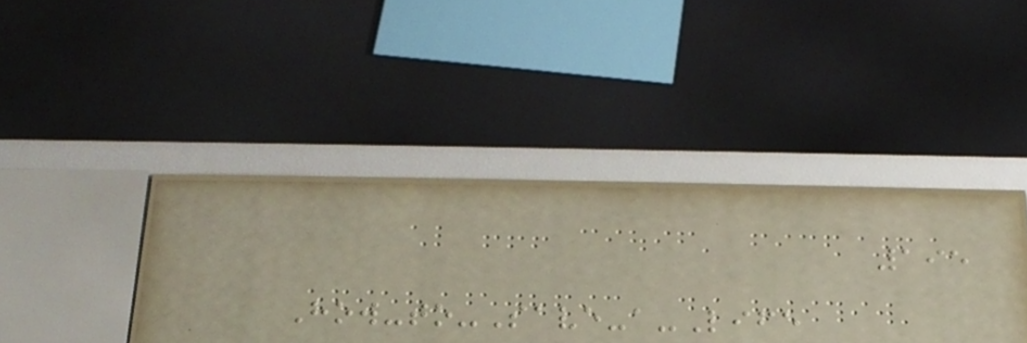195
How-to-Save-a-Life
